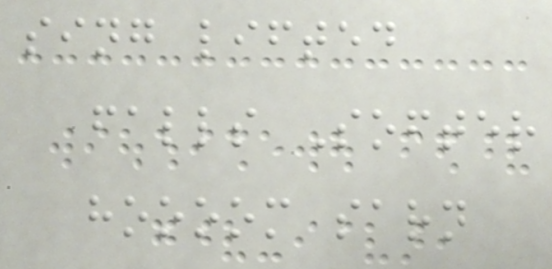sing lifted
falls Softer
hoooom sarn
